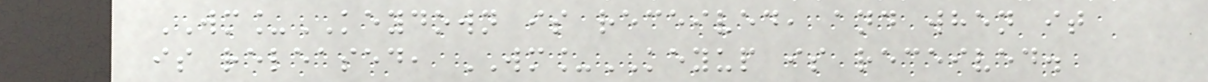WM_KEYDOWN is received, and when it
is released, WM_KEYUP is received.
